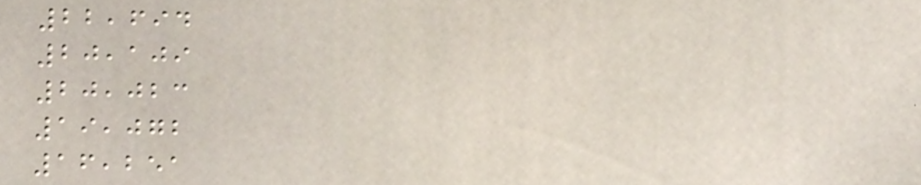22,694
20,109
20,023
19,072
16,251
